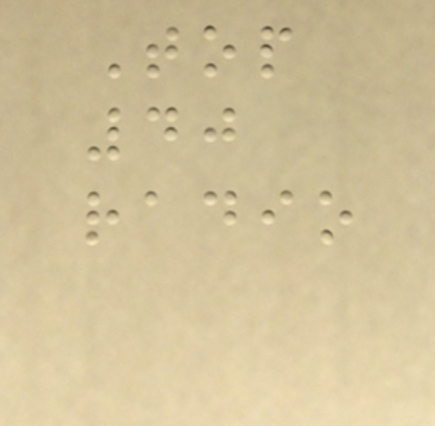Top
40
radio
